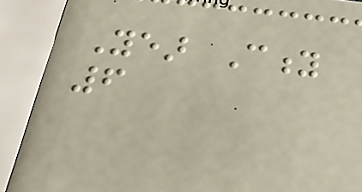Year City
6
